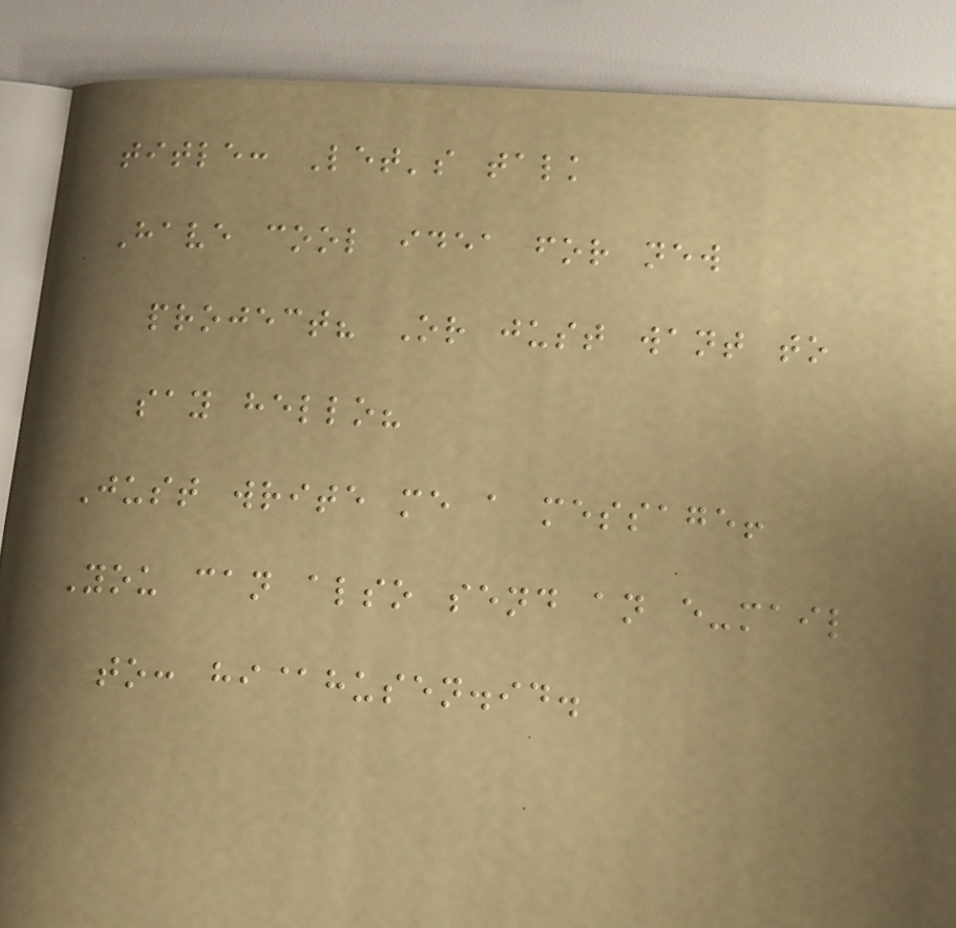title: Let's talk
Have cool idea for new
project? Or just want to
say hello?
Just write me a message!
You can also send an e-mail
to: hi@husen.id.
